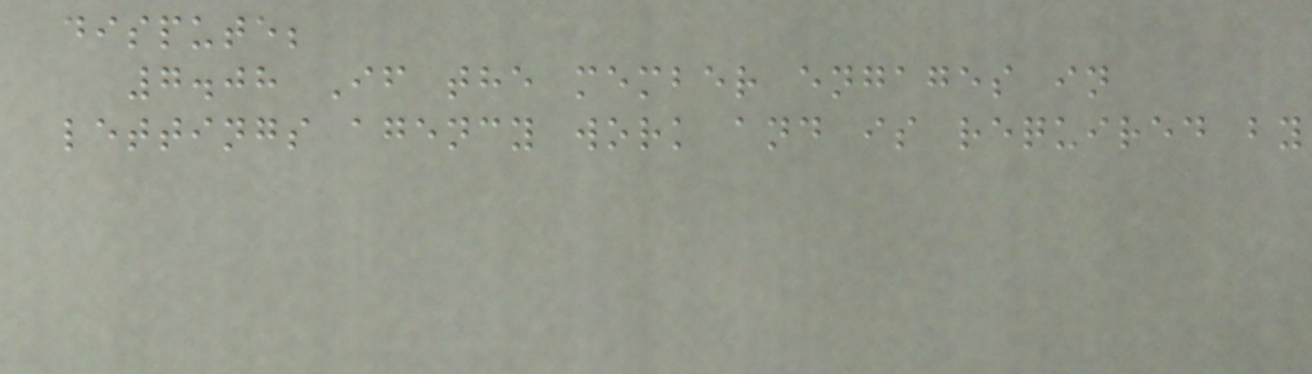dispute;
7.08 If the member engages in
lettings agency work and is required by
